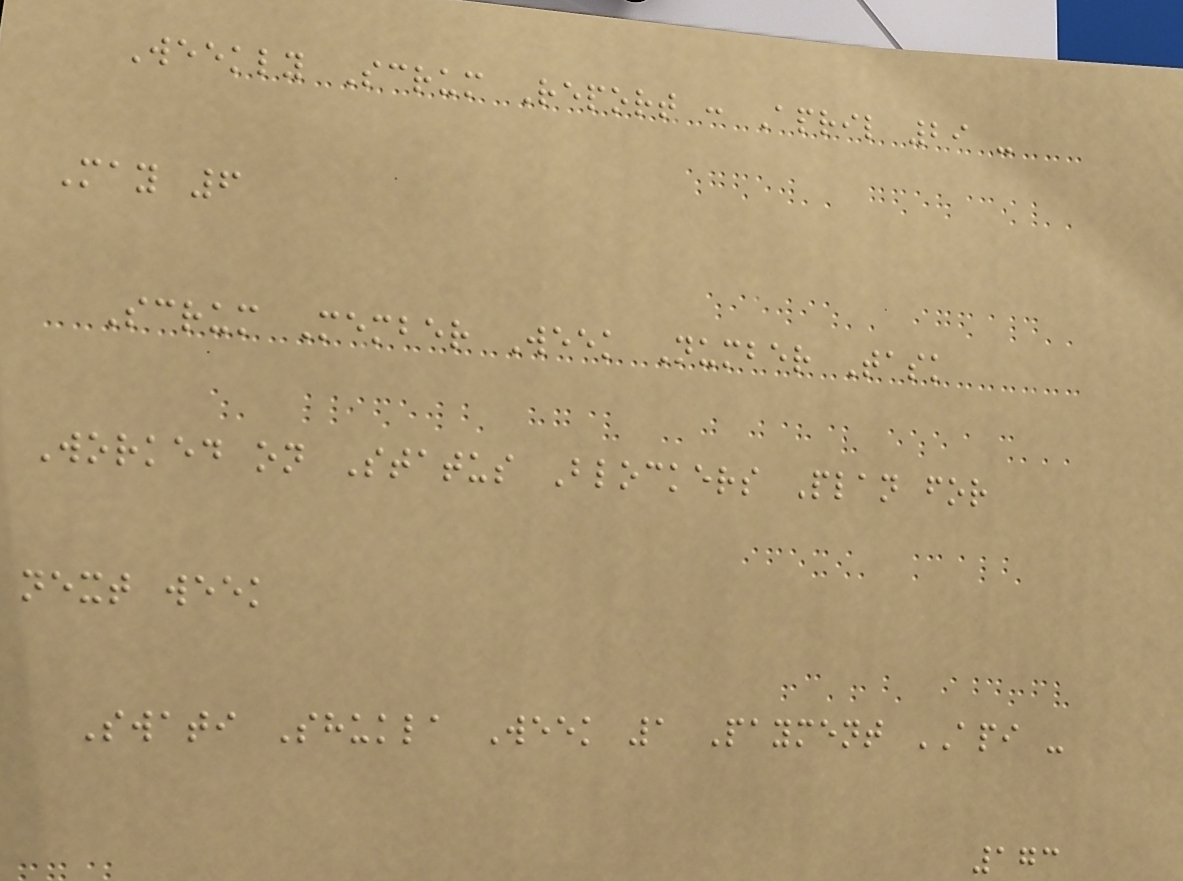Weekly Scrum Report : April 29 -
May 6
Scrum Member Week Number Task
Worked on Status Blockers Plan for
next week
Swati Shukla Week 1 Payment API -
173
